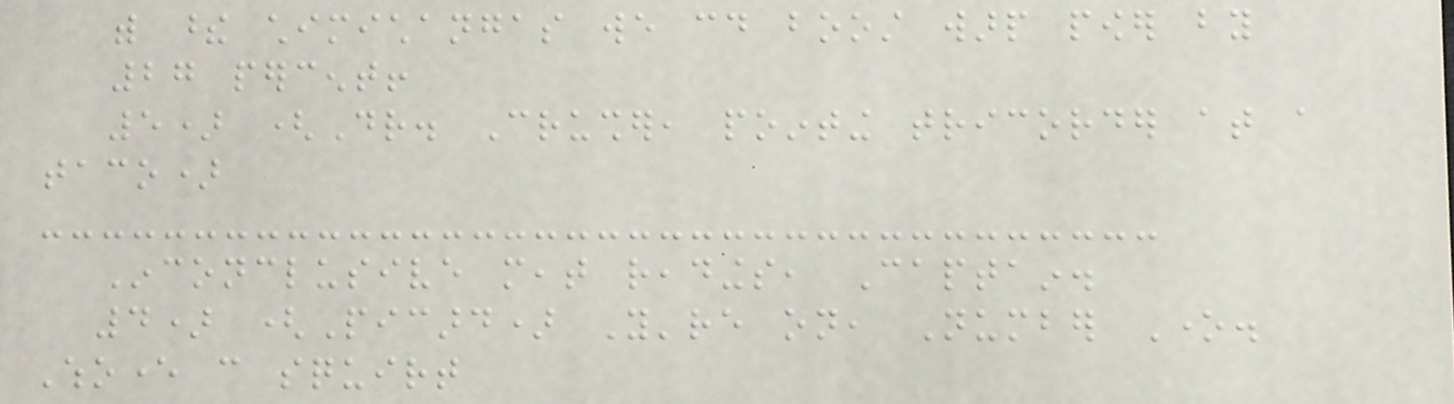with these chimichangas we could boost warp power by
27 percent!
5) (Dr. Crusher, pointing tricorder at a
taco)
Inconclusive meat readings, Captain.
4) (Picard) You're on, Number One.
Whoever can squirt
